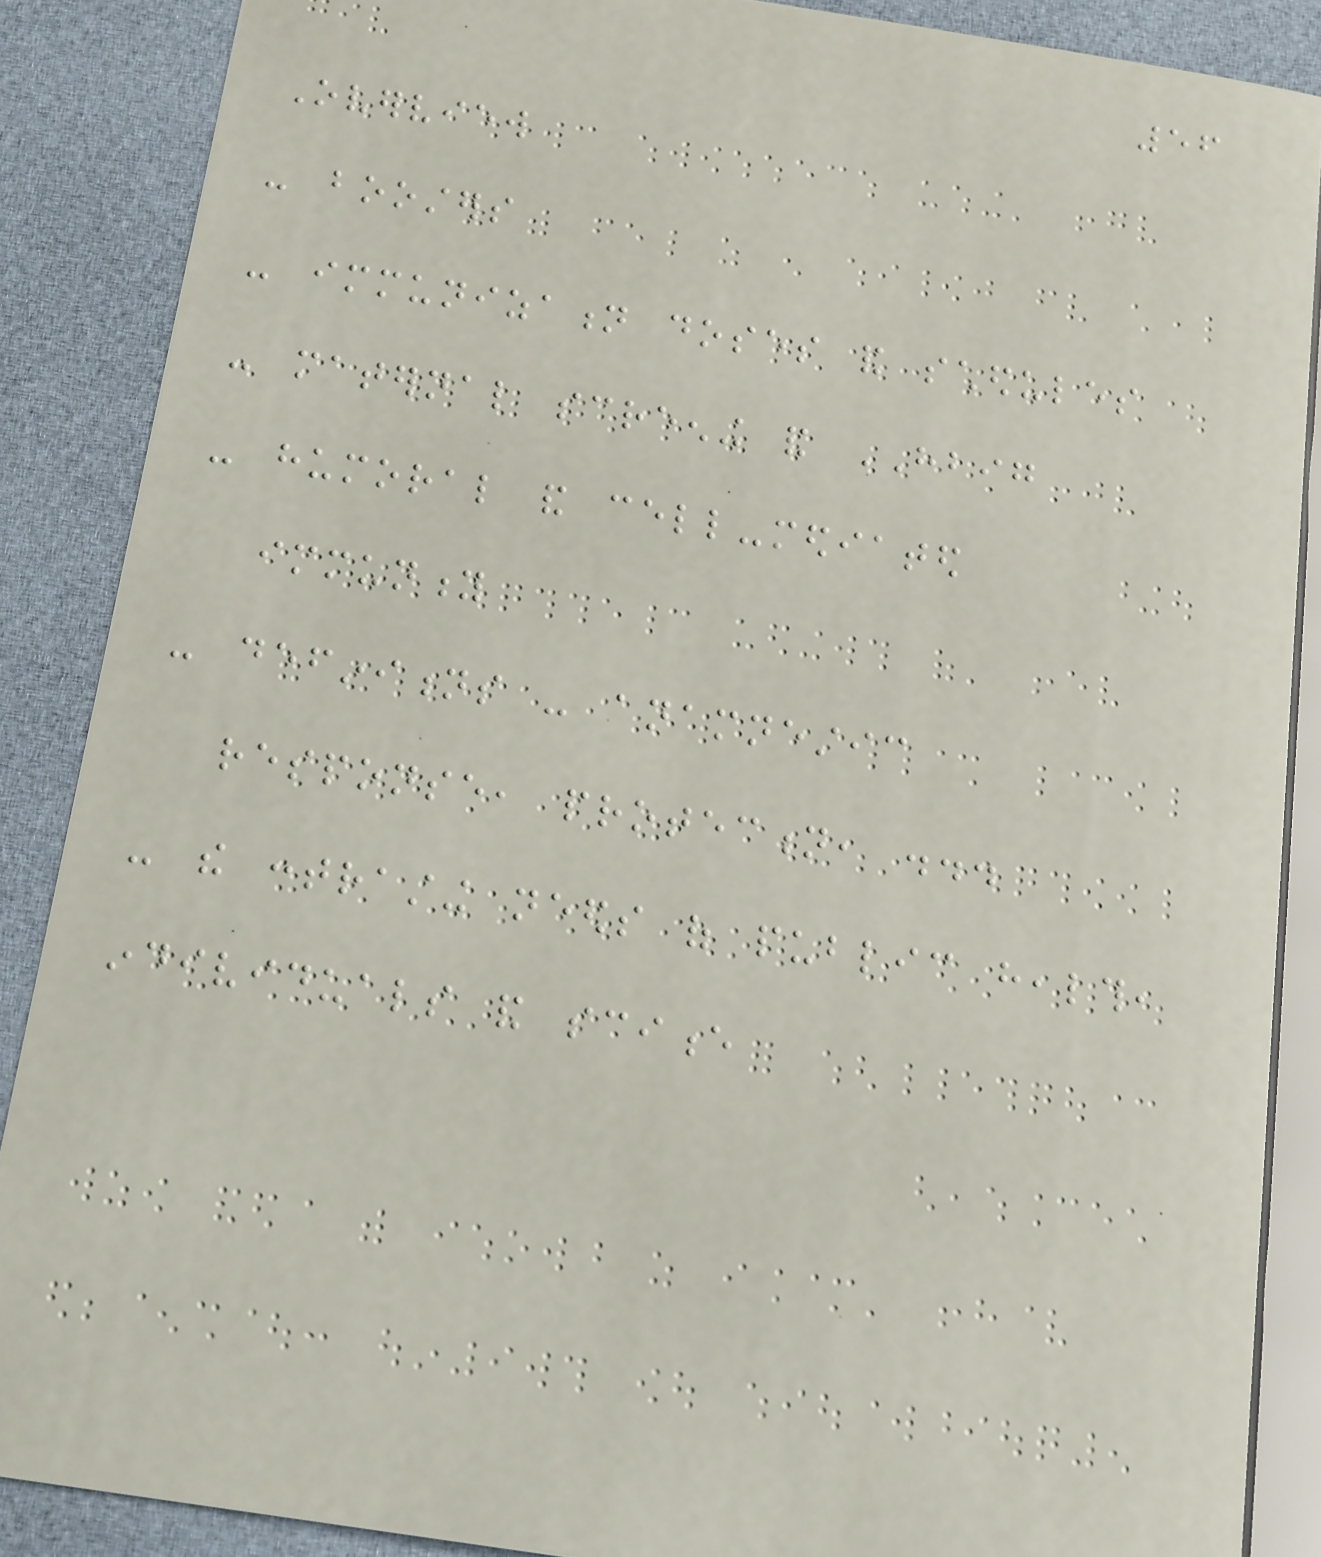56
Overview
- boosters
- immunization doses and schedules
- maternal screening and HBIG
- humoral and cell-mediated
immunity
- definitions - anamnestic
response, protection, ...
- the contrasting needs of public health,
individuals and science
